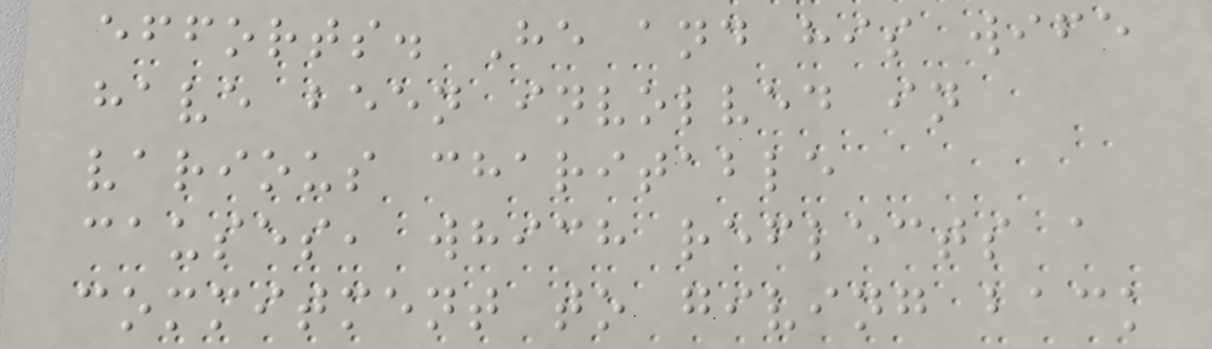efforts. He and his wife
have been involved in
various charitable
causes, which reflects a
commitment to giving back
